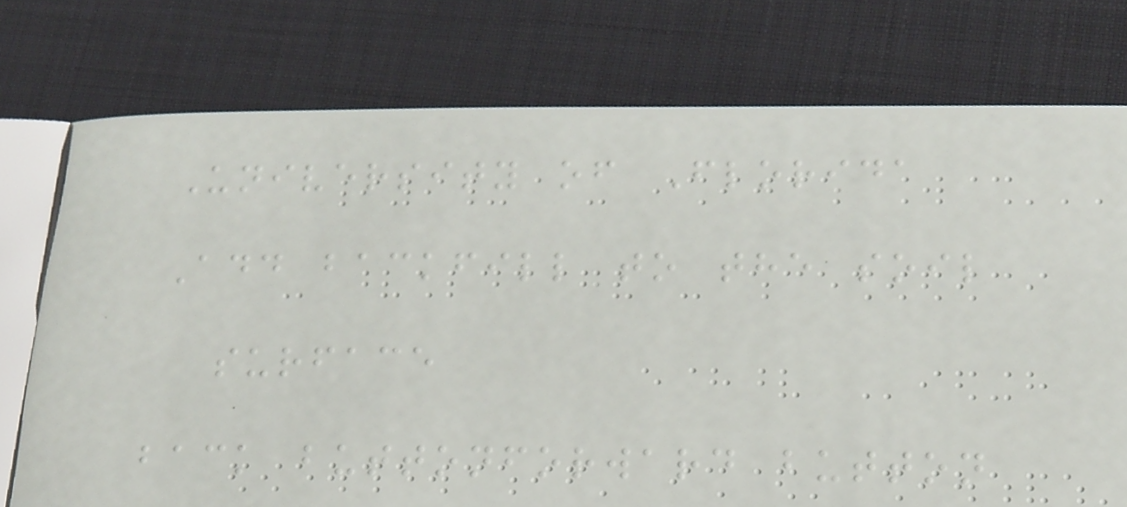University of Florida
Add backfill to the soil
surface
back buttonforward button
